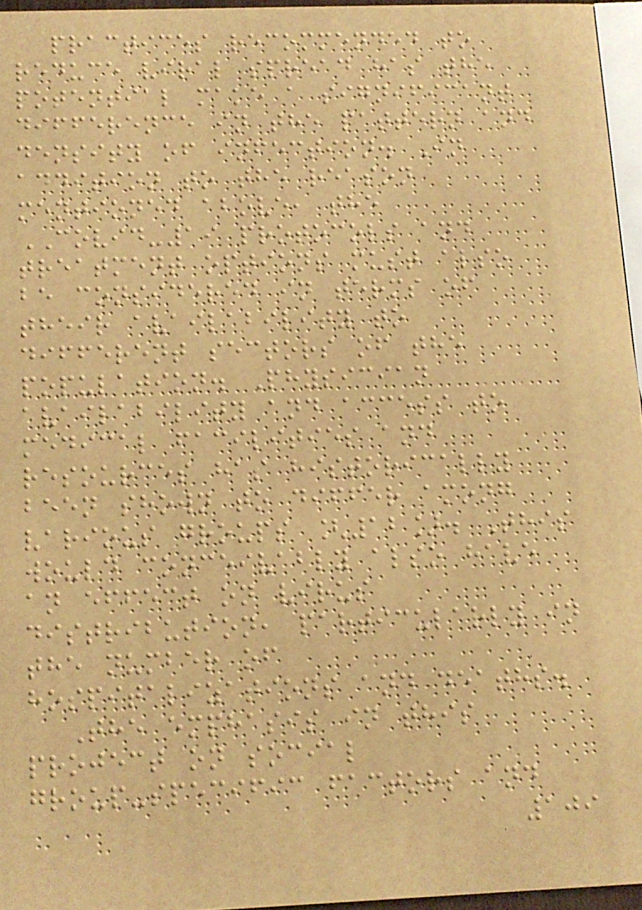practices recommended to
reduce viral spread has the
potential make a significant
difference in the pattern and
density of infection. In
addition to the reason
mentioned above, the
COVID-19 protocols and
treatment options must also
be considered in terms of
their availability to
different sectors of the
population. Physician
availability and access to
medical facilities and
resources has historically
been shown to differ among
various groups [12]. This
would conceivably also have
an effect on virus
distribution, particularly in
the number of
hospitalizations and deaths.
The emphasis in this
project on social
group-specific factors and
109
